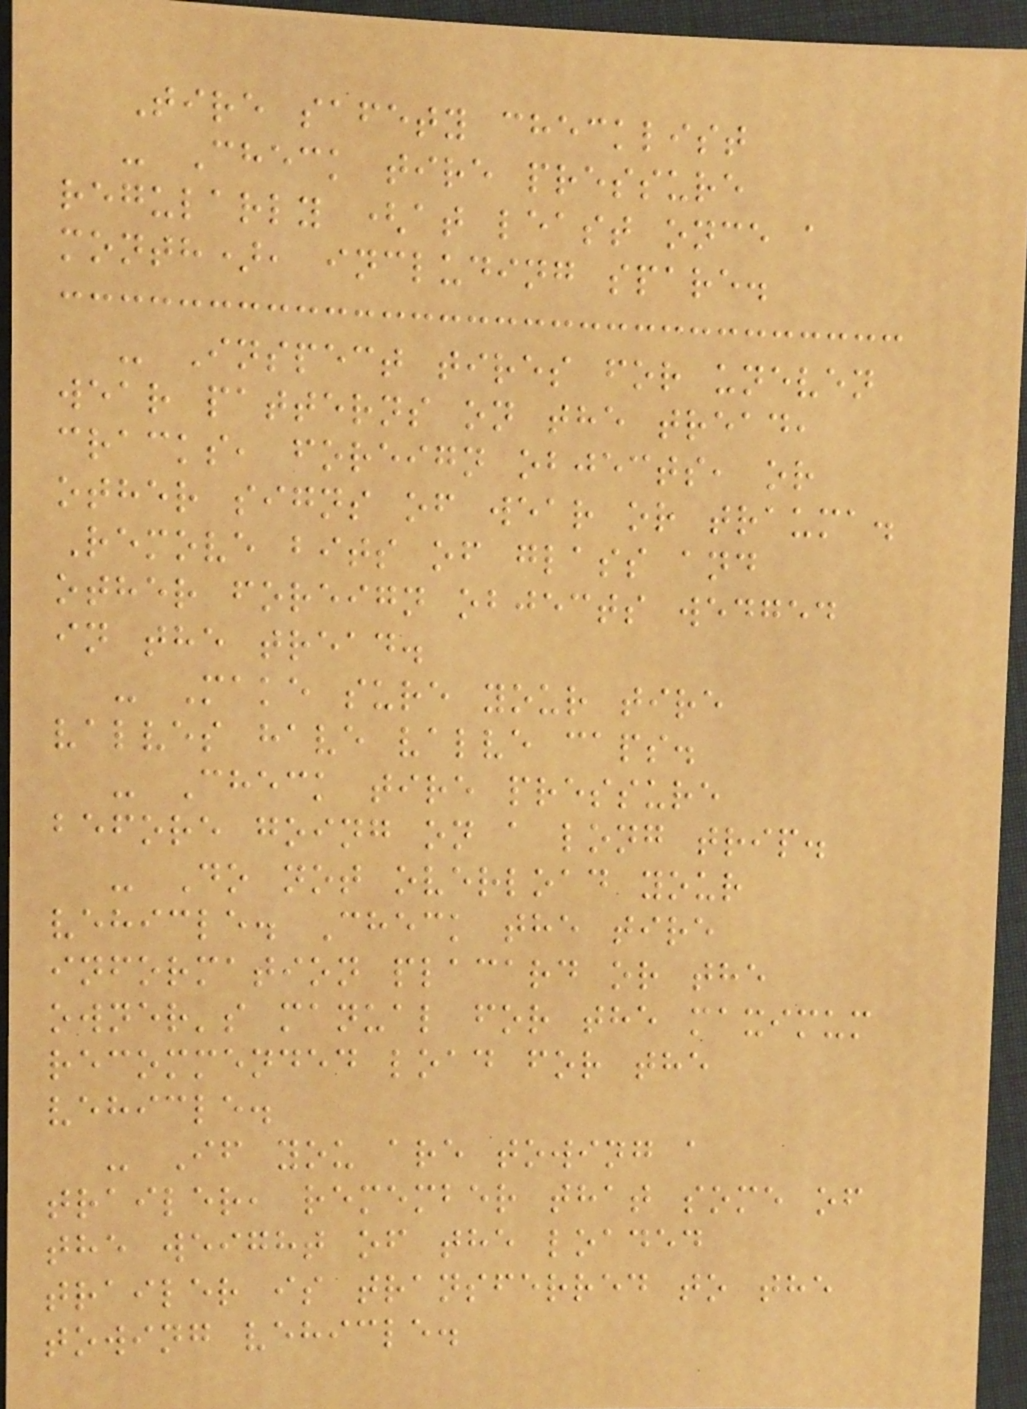Tire safety checklist
- Check tire pressure
regularly (at least once a
month), including spare.
- Inspect tires for uneven
wear patterns on the tread,
cracks, foreign objects, or
other signs of wear or trauma.
Remove bits of glass and
other foreign objects wedged
in the tread.
- Make sure your tire
valves have valve caps.
- Check tire pressure
before going on a long trip.
- Do not overload your
vehicle. Check the tire
information placard or the
owner's manual for the maximum
recommended load for the
vehicle.
- If you are towing a
trailer, remember that some of
the weight of the loaded
trailer is transferred to the
towing vehicle.
